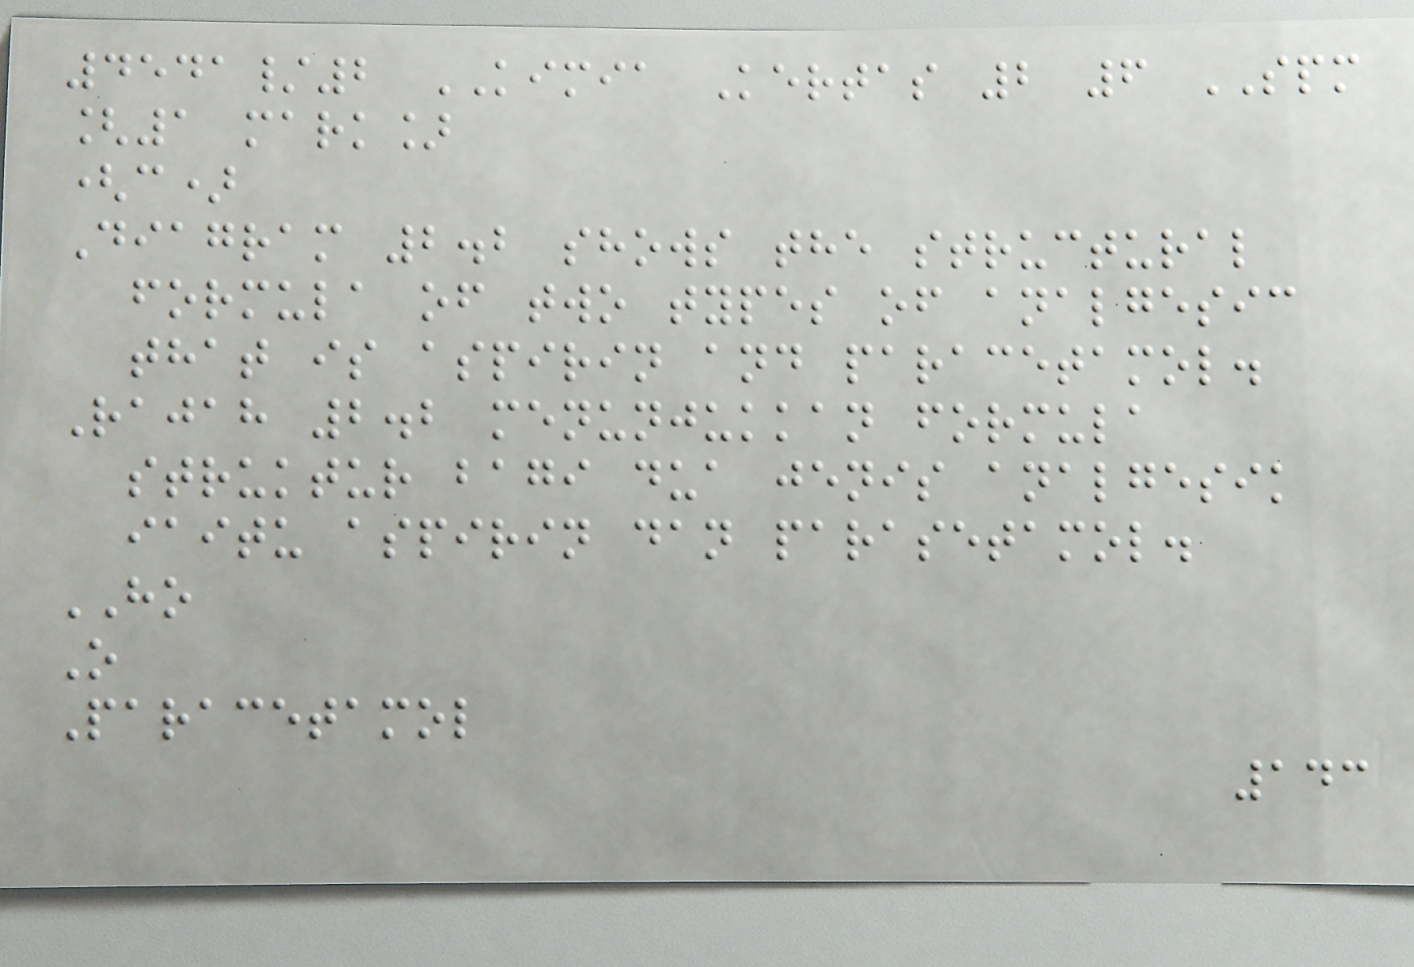4541/2 KIMIA Kertas 2 6 SPM
[1 mark]
(c)
Diagram 2.2 shows the structural
formula of two types of analgesic
that is aspirin and paracetamol.
Rajah 2.2 menunjukkan formula
struktur bagi dua jenis analgesik
iaitu aspirin dan parasetamol.
HO
O
Paracetamol
143
